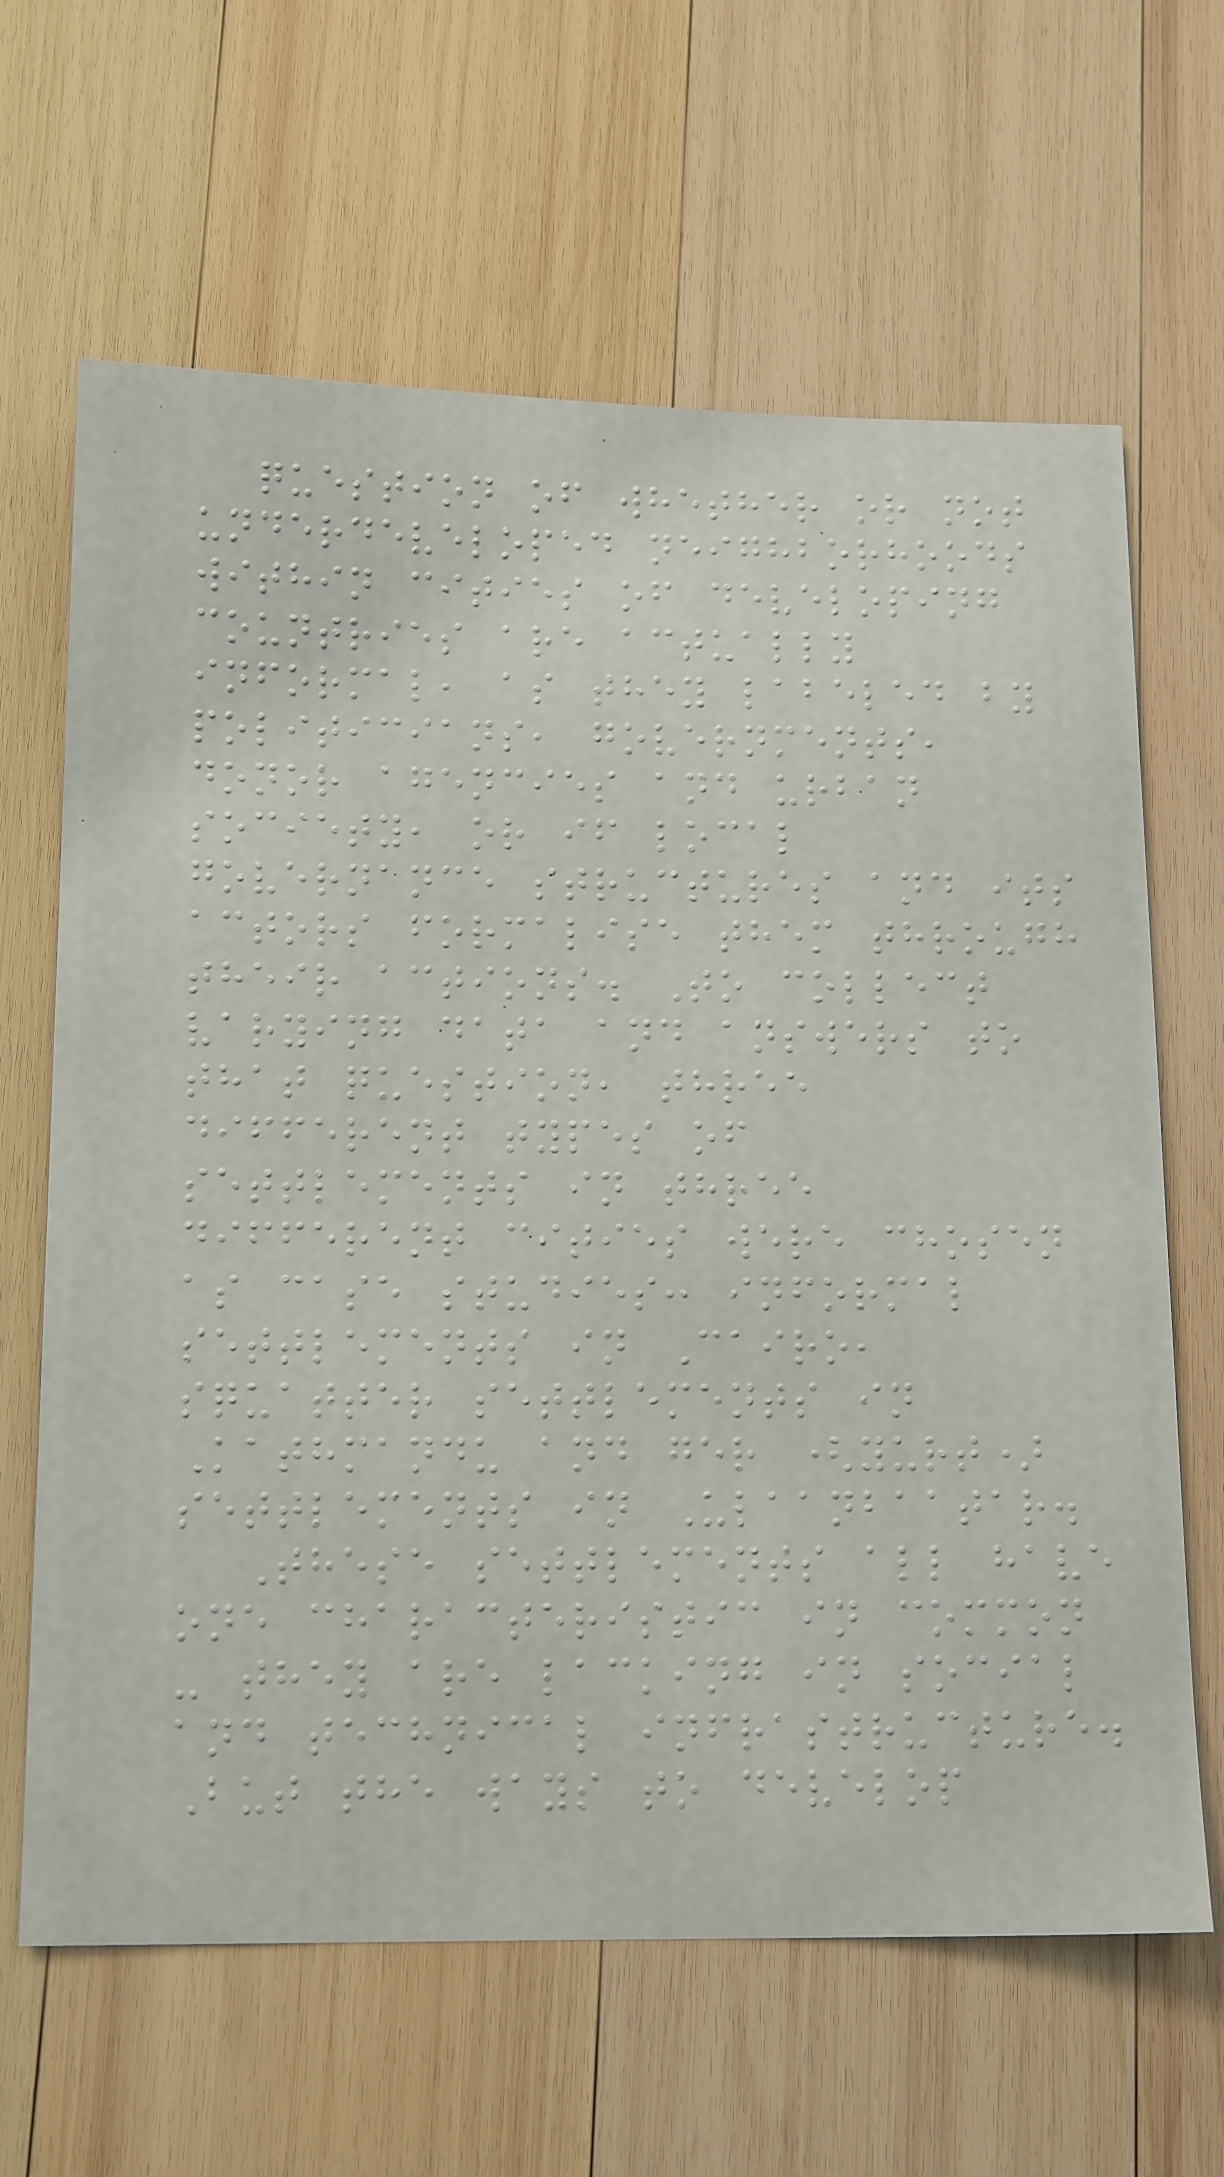question of whether or not
underdeveloped neighborhoods
within cities of developing
countries are actually
informal, as they labeled by
politicians, governments,
donor agencies and urban
society, or if local
governance structures and its
actors formalise them through
their actions. To collect
varying data and answers to
that question, three
different types of
settlements in three
different cities were chosen
as case studies: informal
settlements in Cairo,
squatter settlements in
Kathmandu and ger (yurt)
settlements in Ulaanbaatar.
These settlements all have
one characteristic in common
- they are lacking in social
and technical infrastructure.
But the ways to develop
